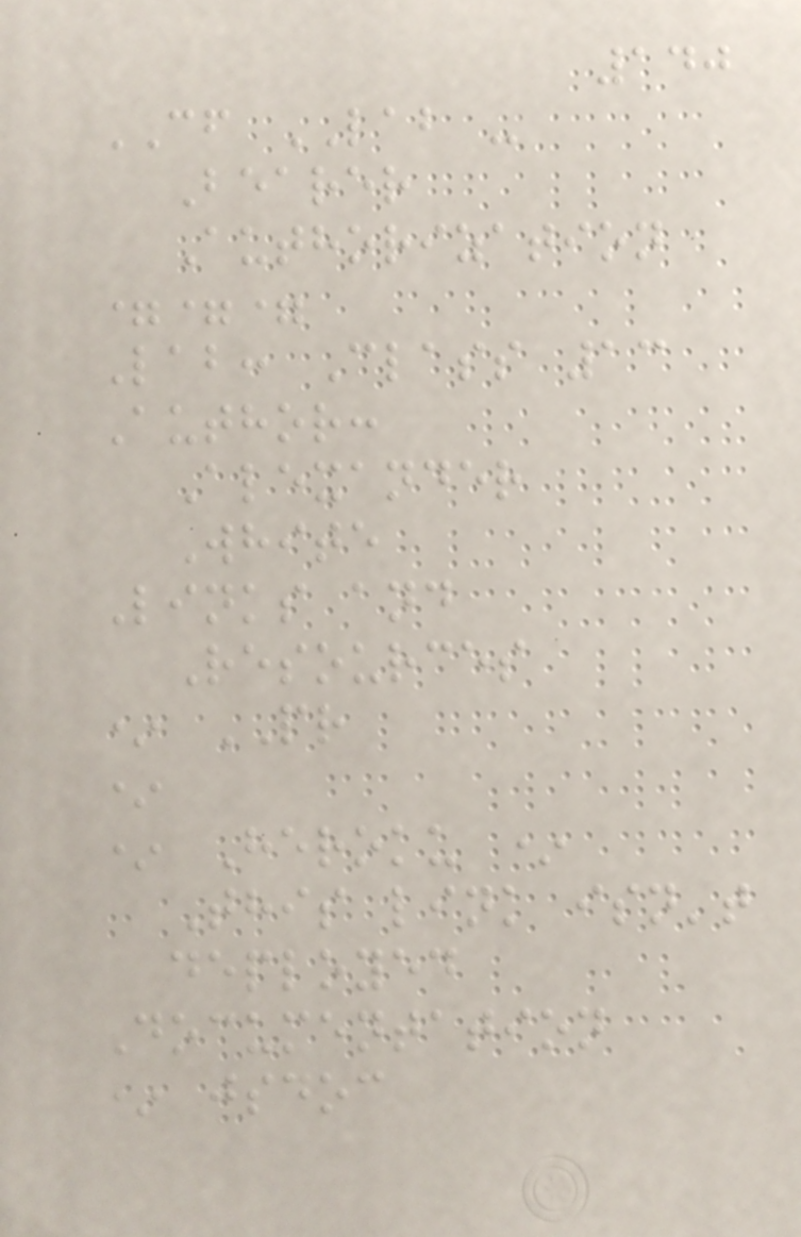140
CF LAB -
Bearer
Authorization
===
Lab: Class 13
Author:
Alexander
White
Links and
Resources
* PR
*
* Heroku *
This link isn't
deployed
Documentation
* jsdoc
